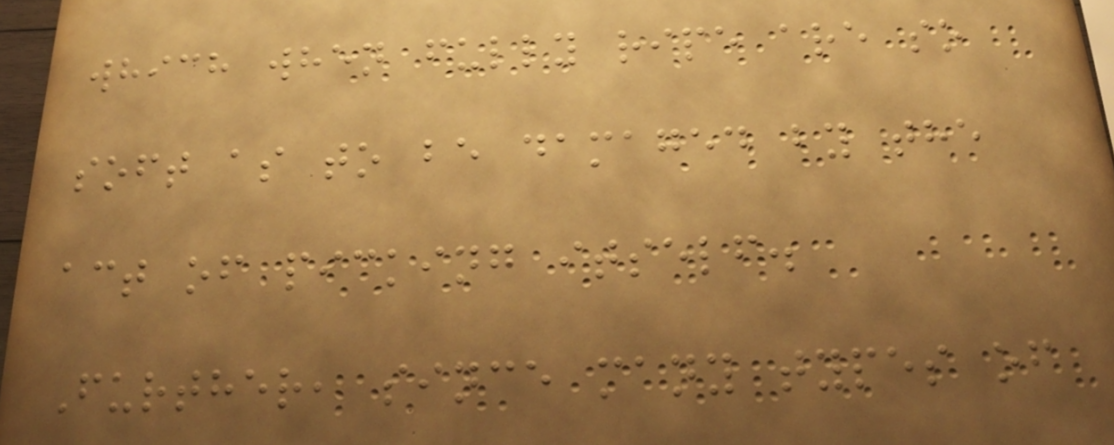which when fully ripe are so
soft as to be damaged by the
act of picking itself.
Further, since many types of
